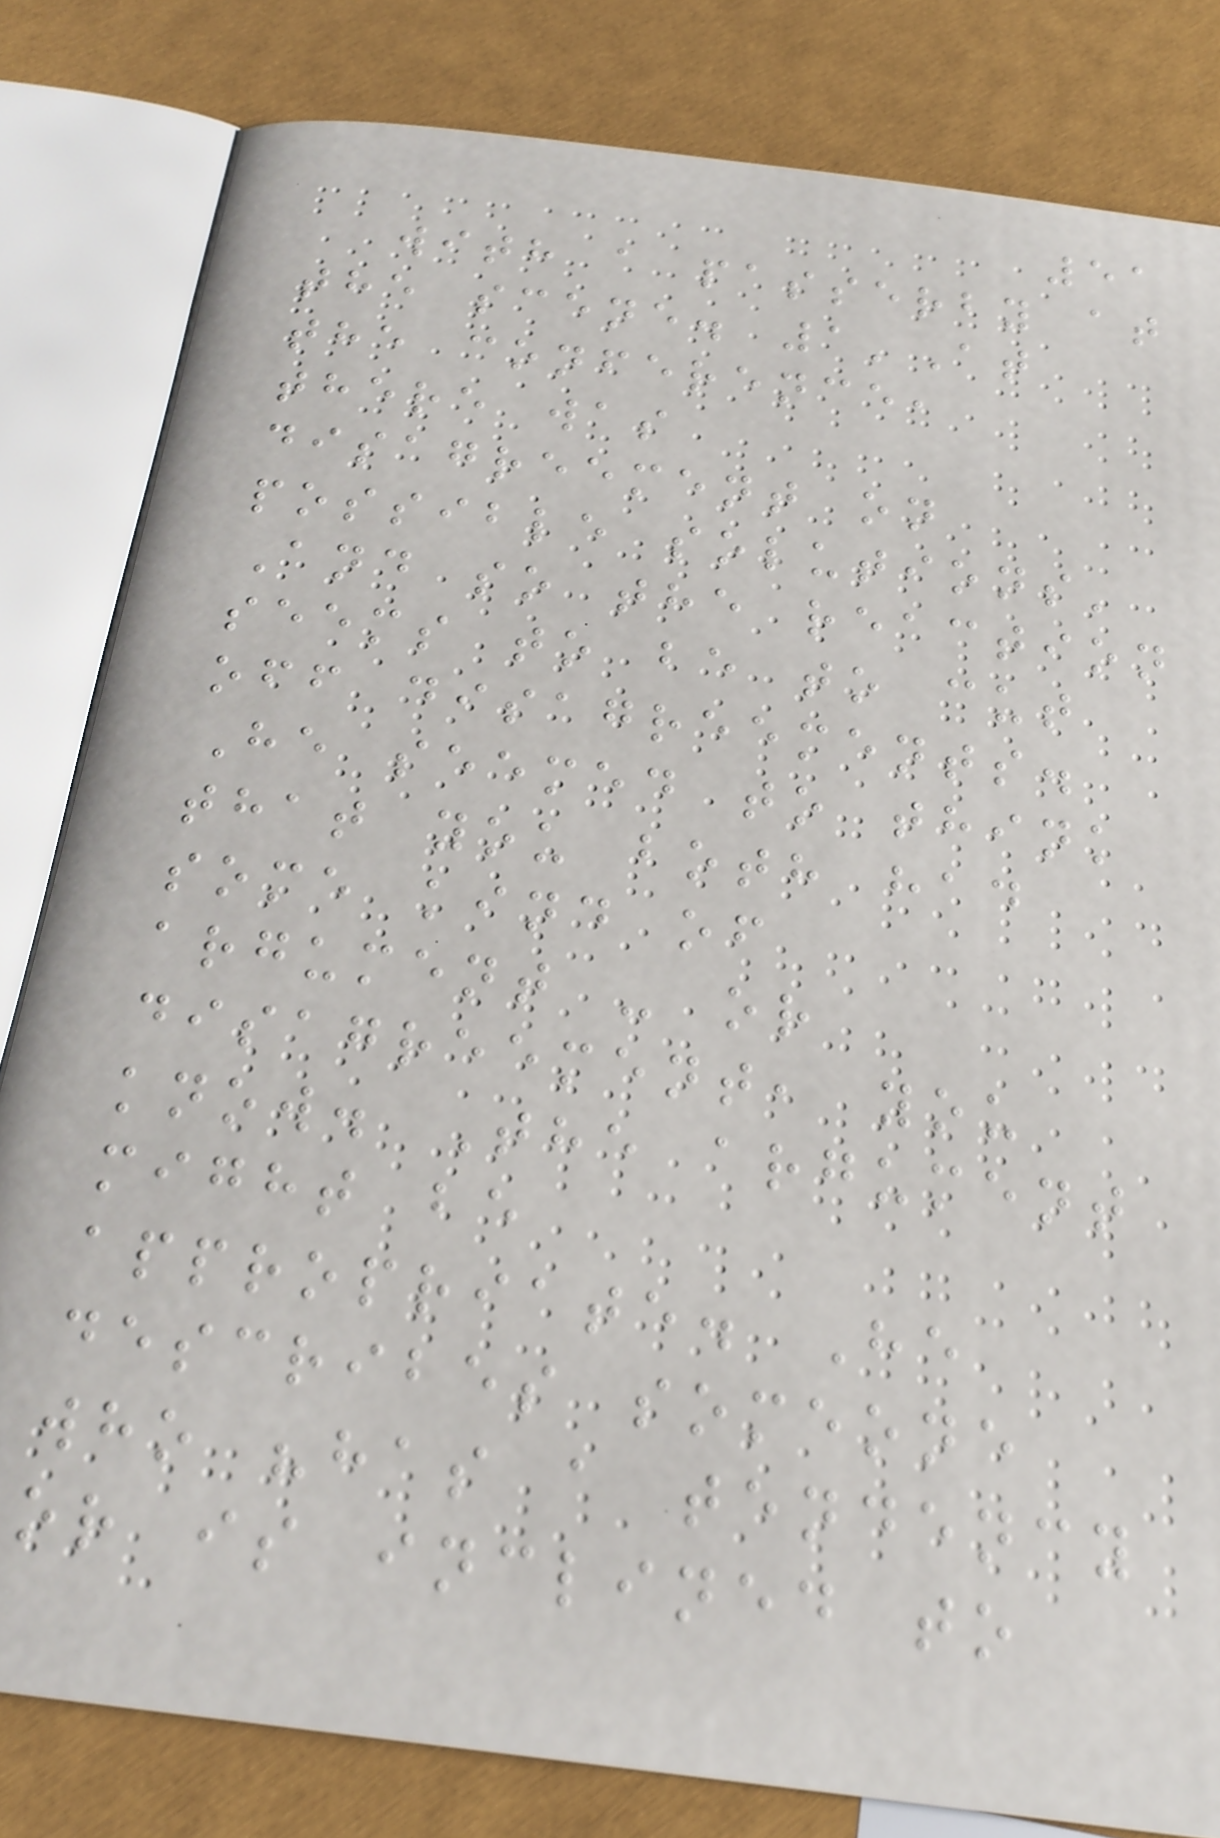51
with a passerby at
the scene. 1'At
the conference,
there was
disagreement on
possible solutions'
And so the reaction
seems to be to cut
off disagreements.
He seemed to think
that you both had
some kind of
argument - or
disagreement, you
know. The argument
might be
appropriate. He
describes someone
who "has a tendency
or is inclined to
